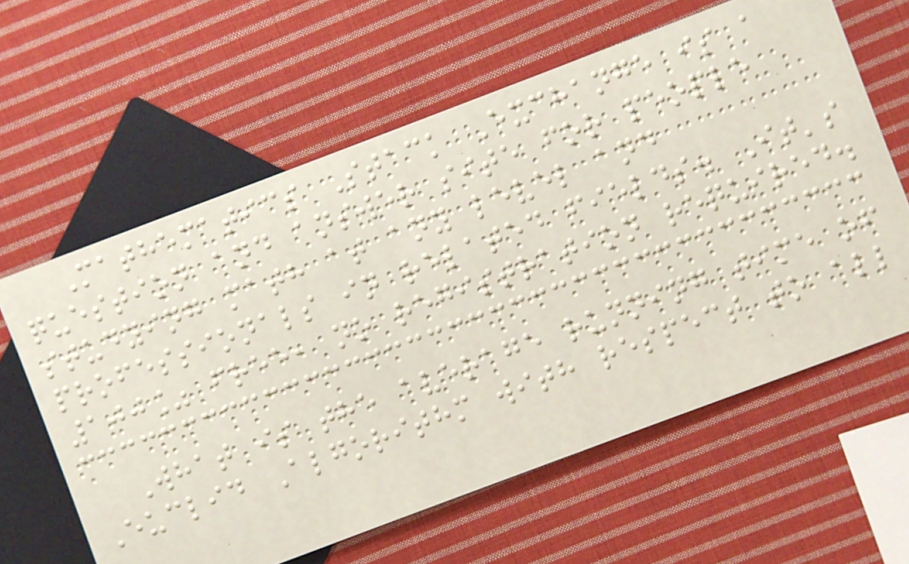Mathematics Stack Exchange is a
question and answer site for people
studying math at any level and
professionals in related fields. It's
100% free, no registration required.
What is the average running time of
Euclid Algorithm with respect to all
